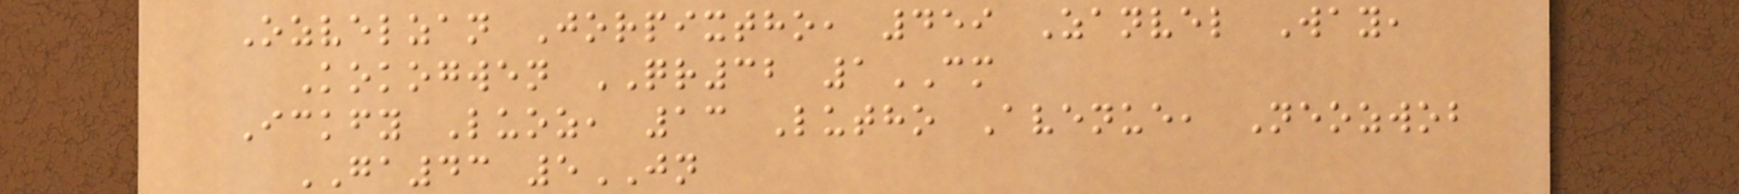Ozvelzan Jorpixtho, 459 Zanvel Way,
Kokogwen QR32 1CM
Ickfy Luoz, 13 Lutho Avenue, Neozwob
GA43 5JN
